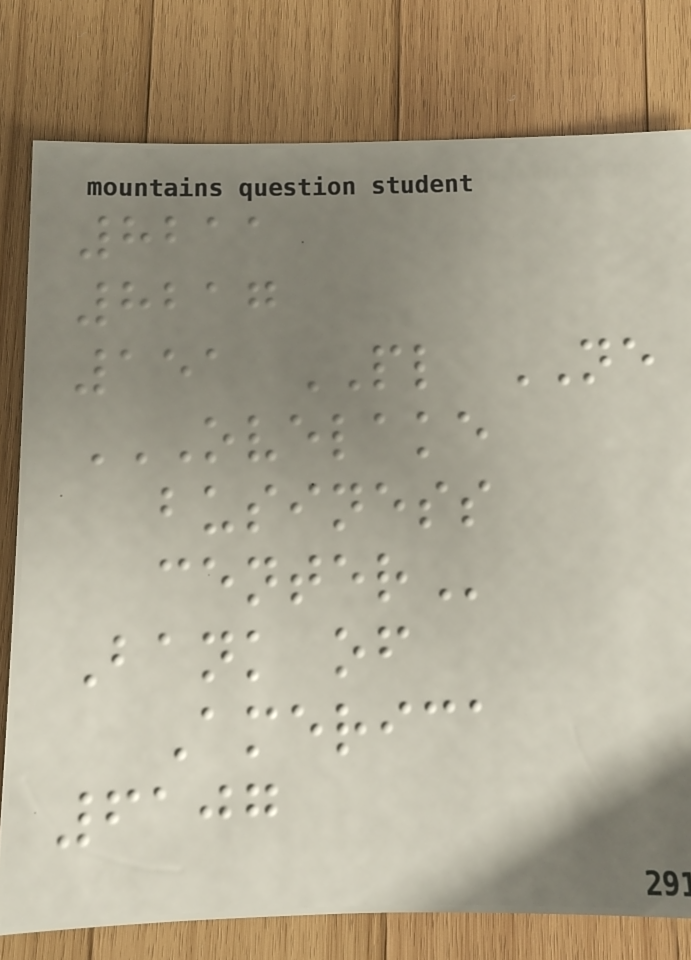8211
8217
151 PL NE
OVELAKE
BUSINESS
CENTER
Bank of
America
6107
